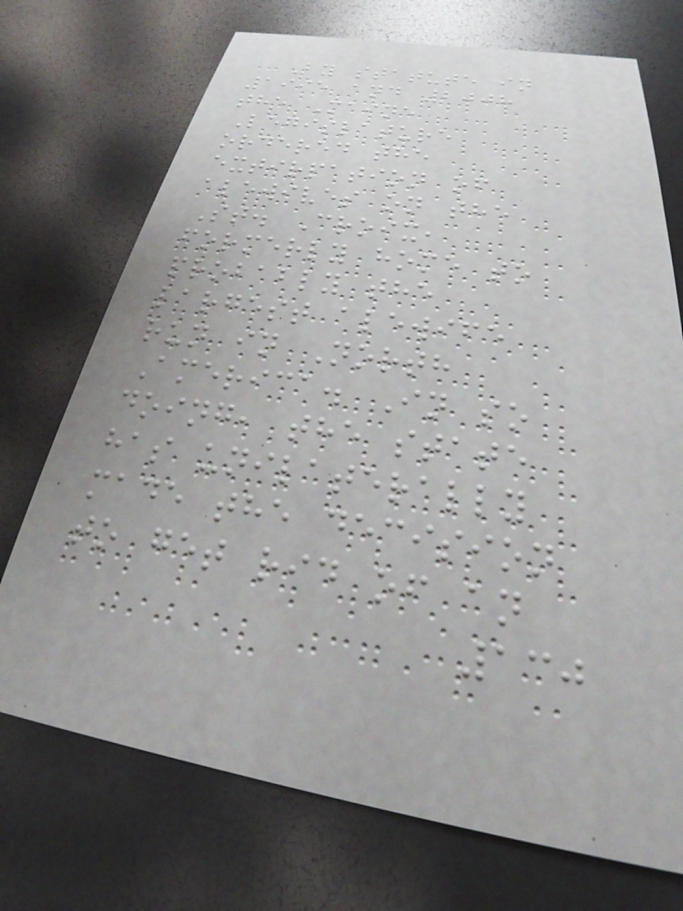By statute in
1995 and 2008
the Maine
Legislature
ordered the
extirpation of
alewives on the
St. Croix,
formerly home to
probably the
largest alewife
run in North
America. In so
doing, the state
has unilaterally
made the decision
to get rid of an
130
